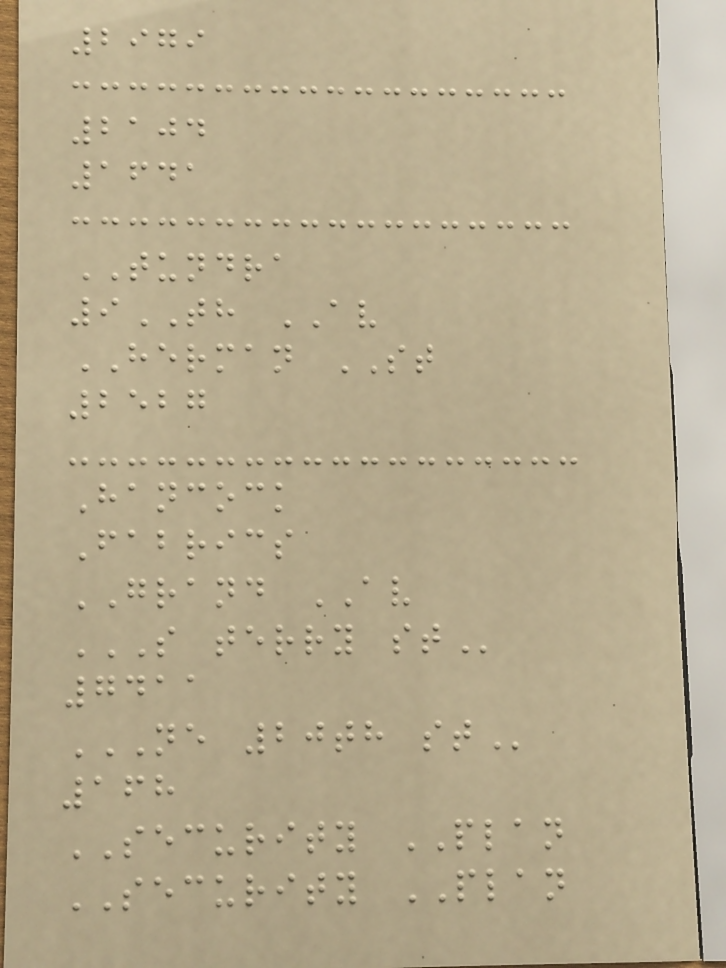2979
2104
1641
TUNDRA
9TH AV
HERMAN ST
2527
Hancock
Fabrics
GRAND AV
S TERRY ST
7411
NE 20TH ST
168
SECURITY PLAN
SECURITY PLAN
